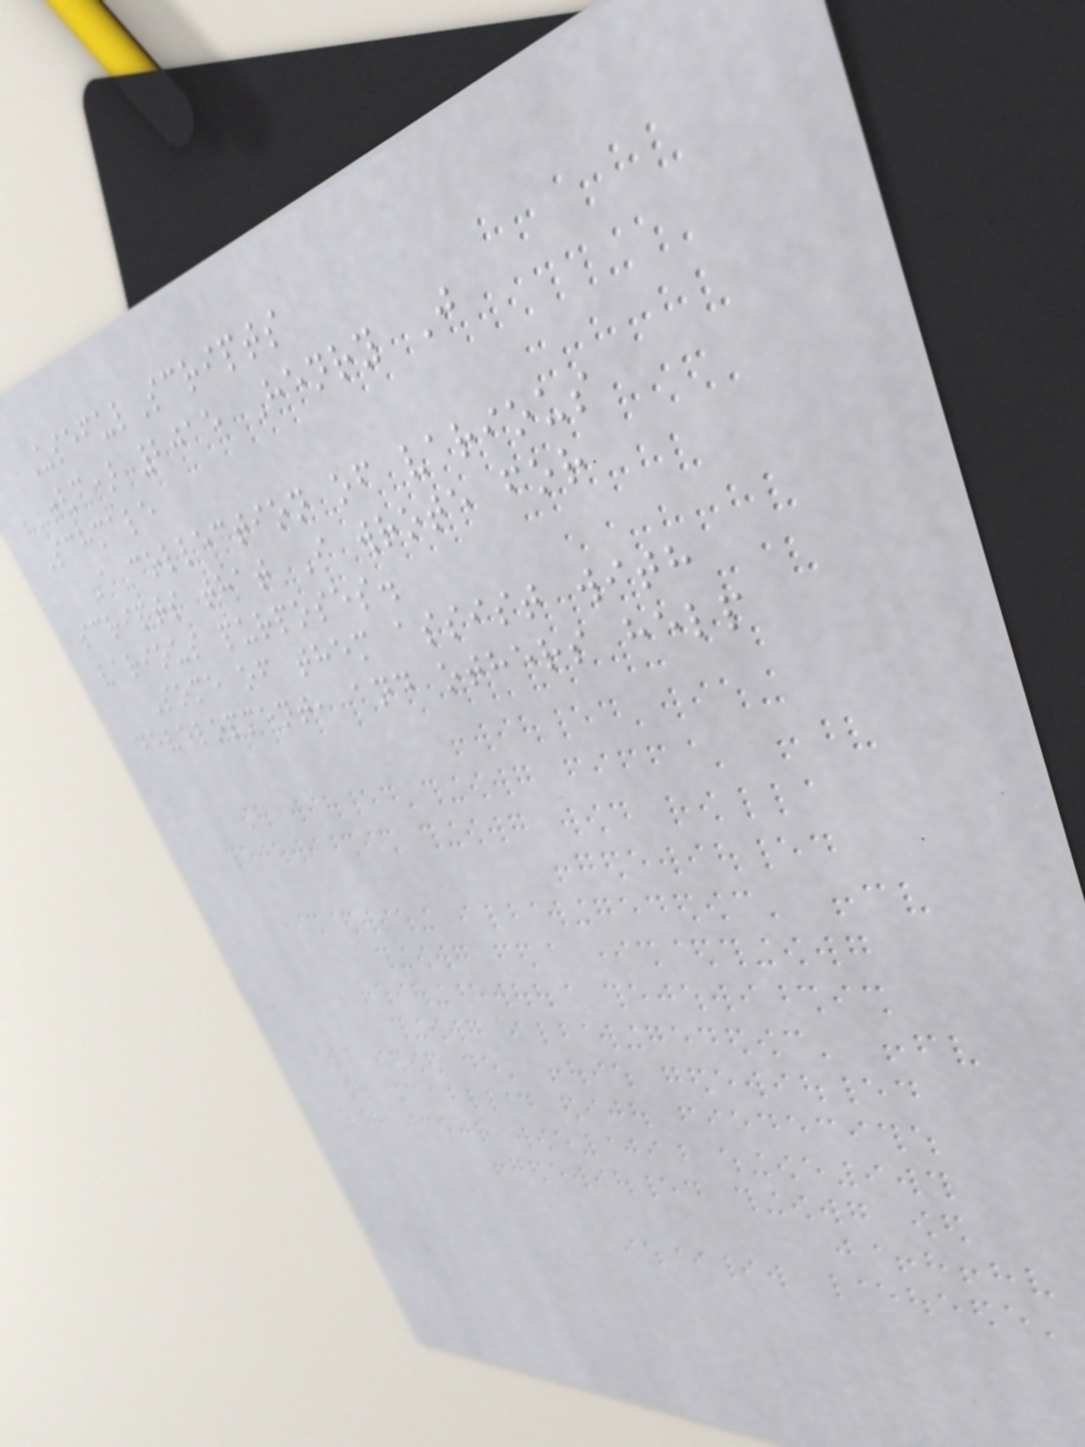UsefulScripts
(c) 2015 Henry J
Schmale
A collection of various
scripts that I wrote for
various purposes.
Some of them assist with
development, and others help
